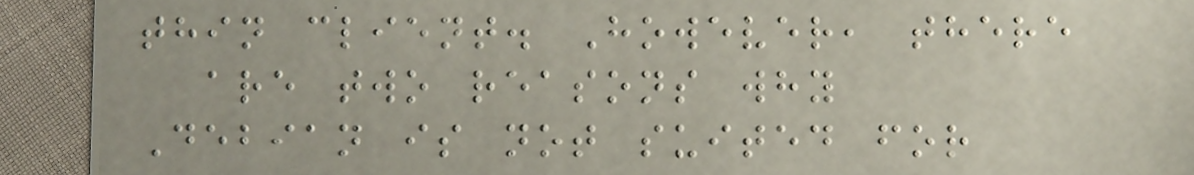thin client. However, there
are two reasons why
Debian is not suited for
